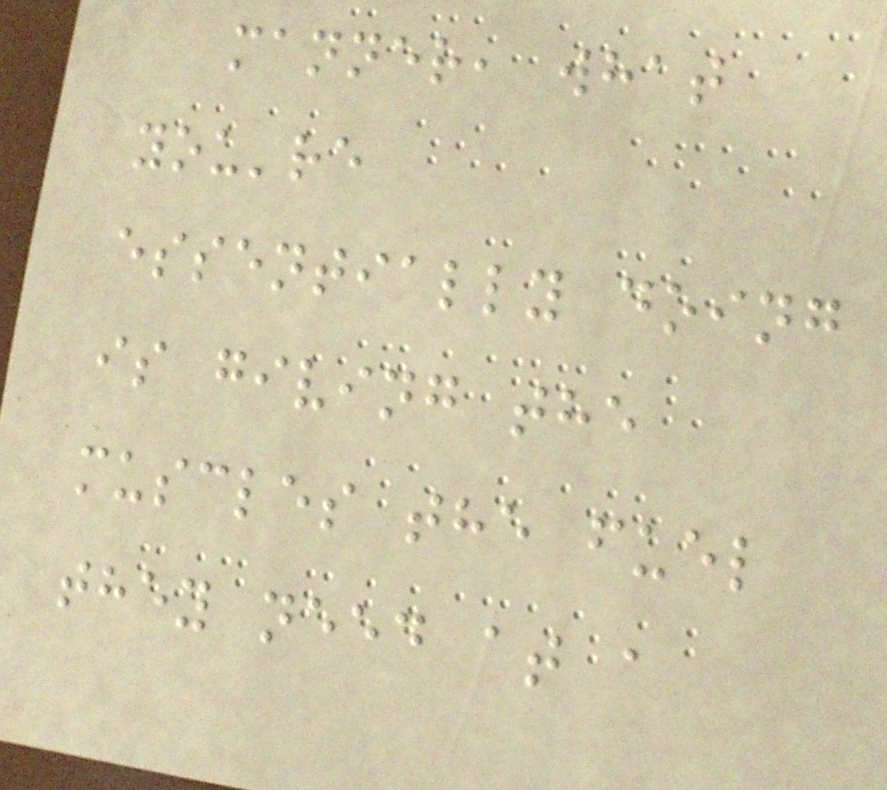manner, what
you're
essentially doing
is giving the
muscles the fuel
they need at a
